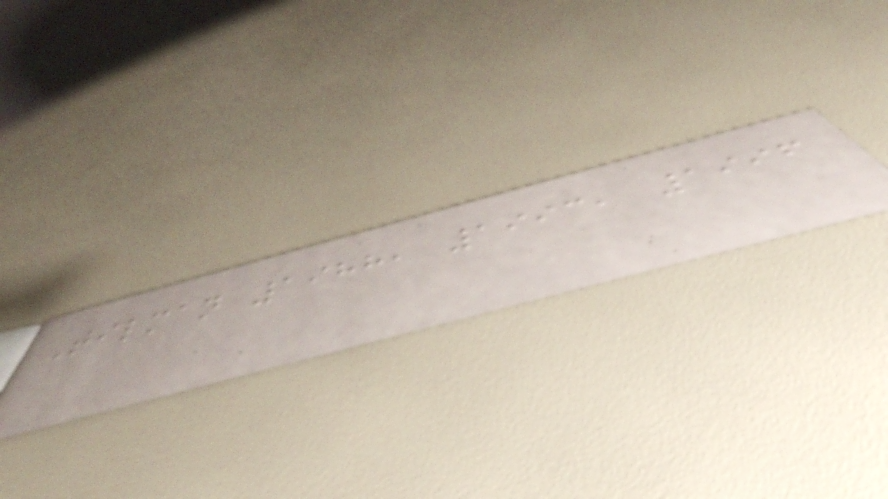Tilman 1988, 1993, 1996
